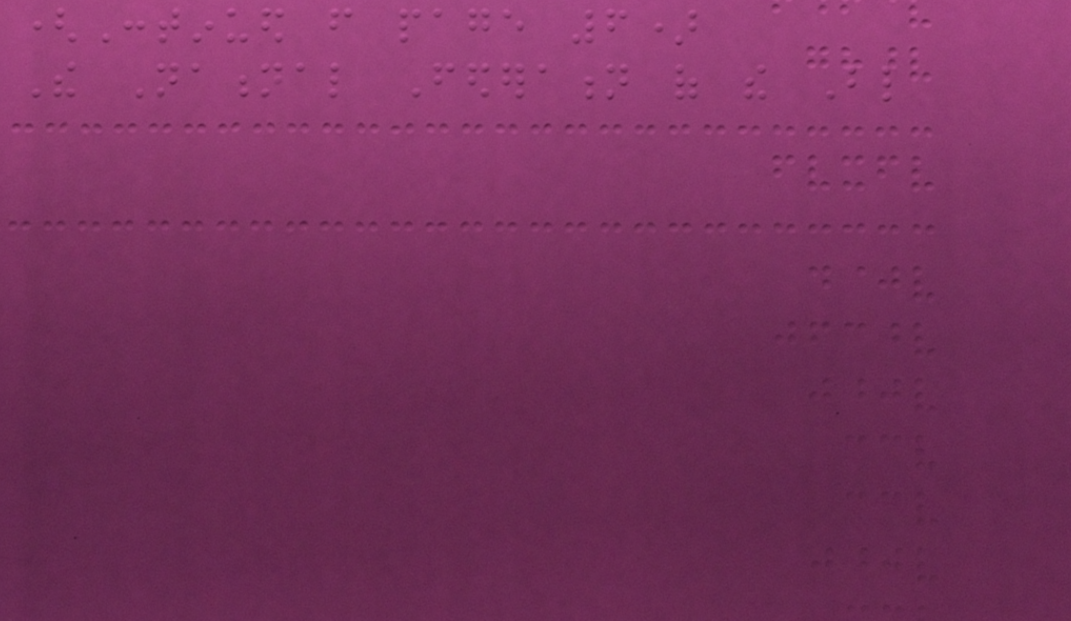(Continued from page 6)
The National Federation of the Blind
